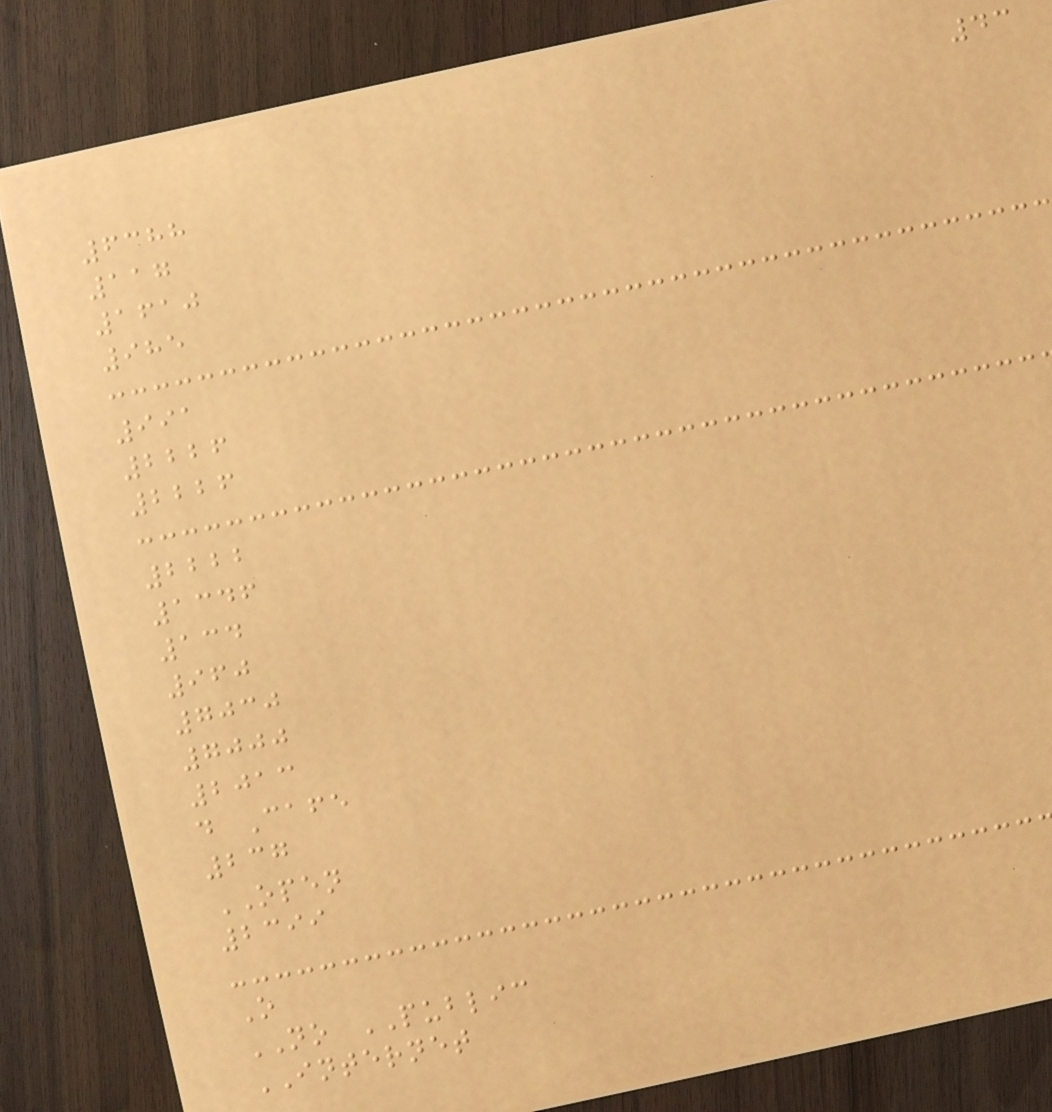43
6388
117
1610
985
991
2226
2226
2222
1346
134
960
7030
7000
2013
d Cafe
237
OPEN
2399
O
NO PUBLIC
INTERNET
